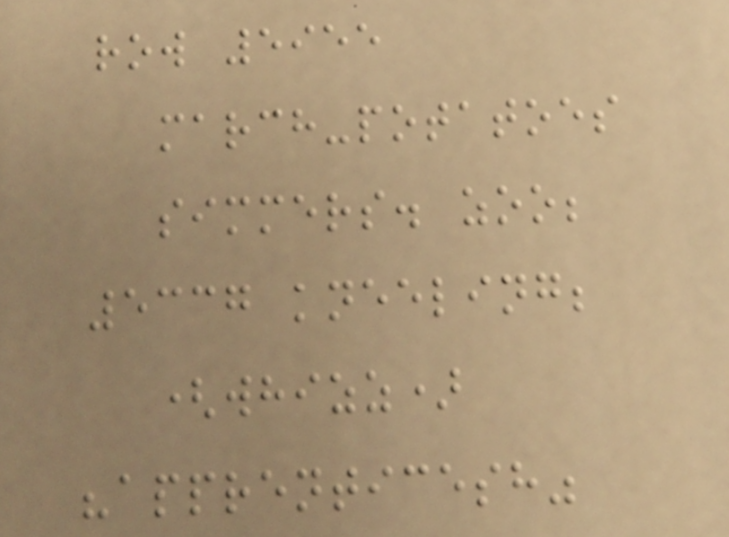row 5955
march-potatoes
simmers. zoo;
5337 kneeling;
(whizz)
"apprenticesh"
